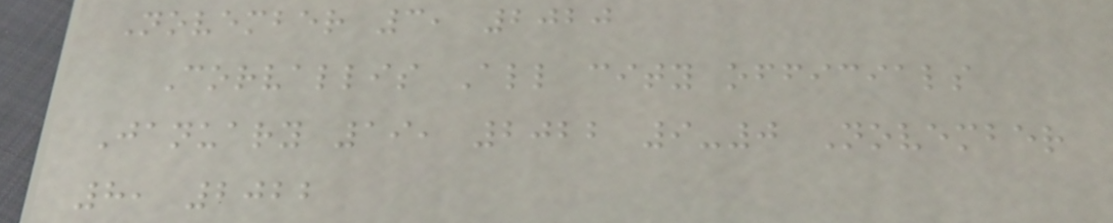November 3, 2020
Corvallis All city officials
January 19, 2022 9-0 November
8, 2022
